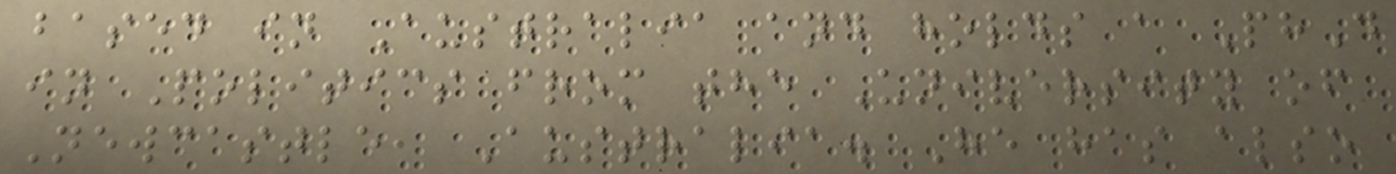based in Australia and holds a PhD
in Politics from the University of
Newcastle, Australia. He has also
